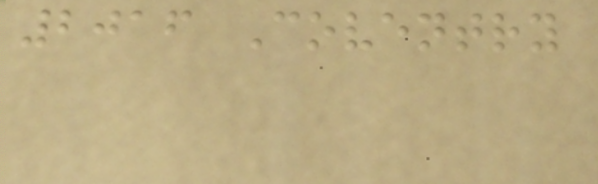2016 Coventry
